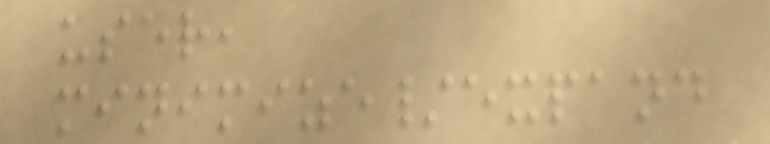user,
minimize/expand
